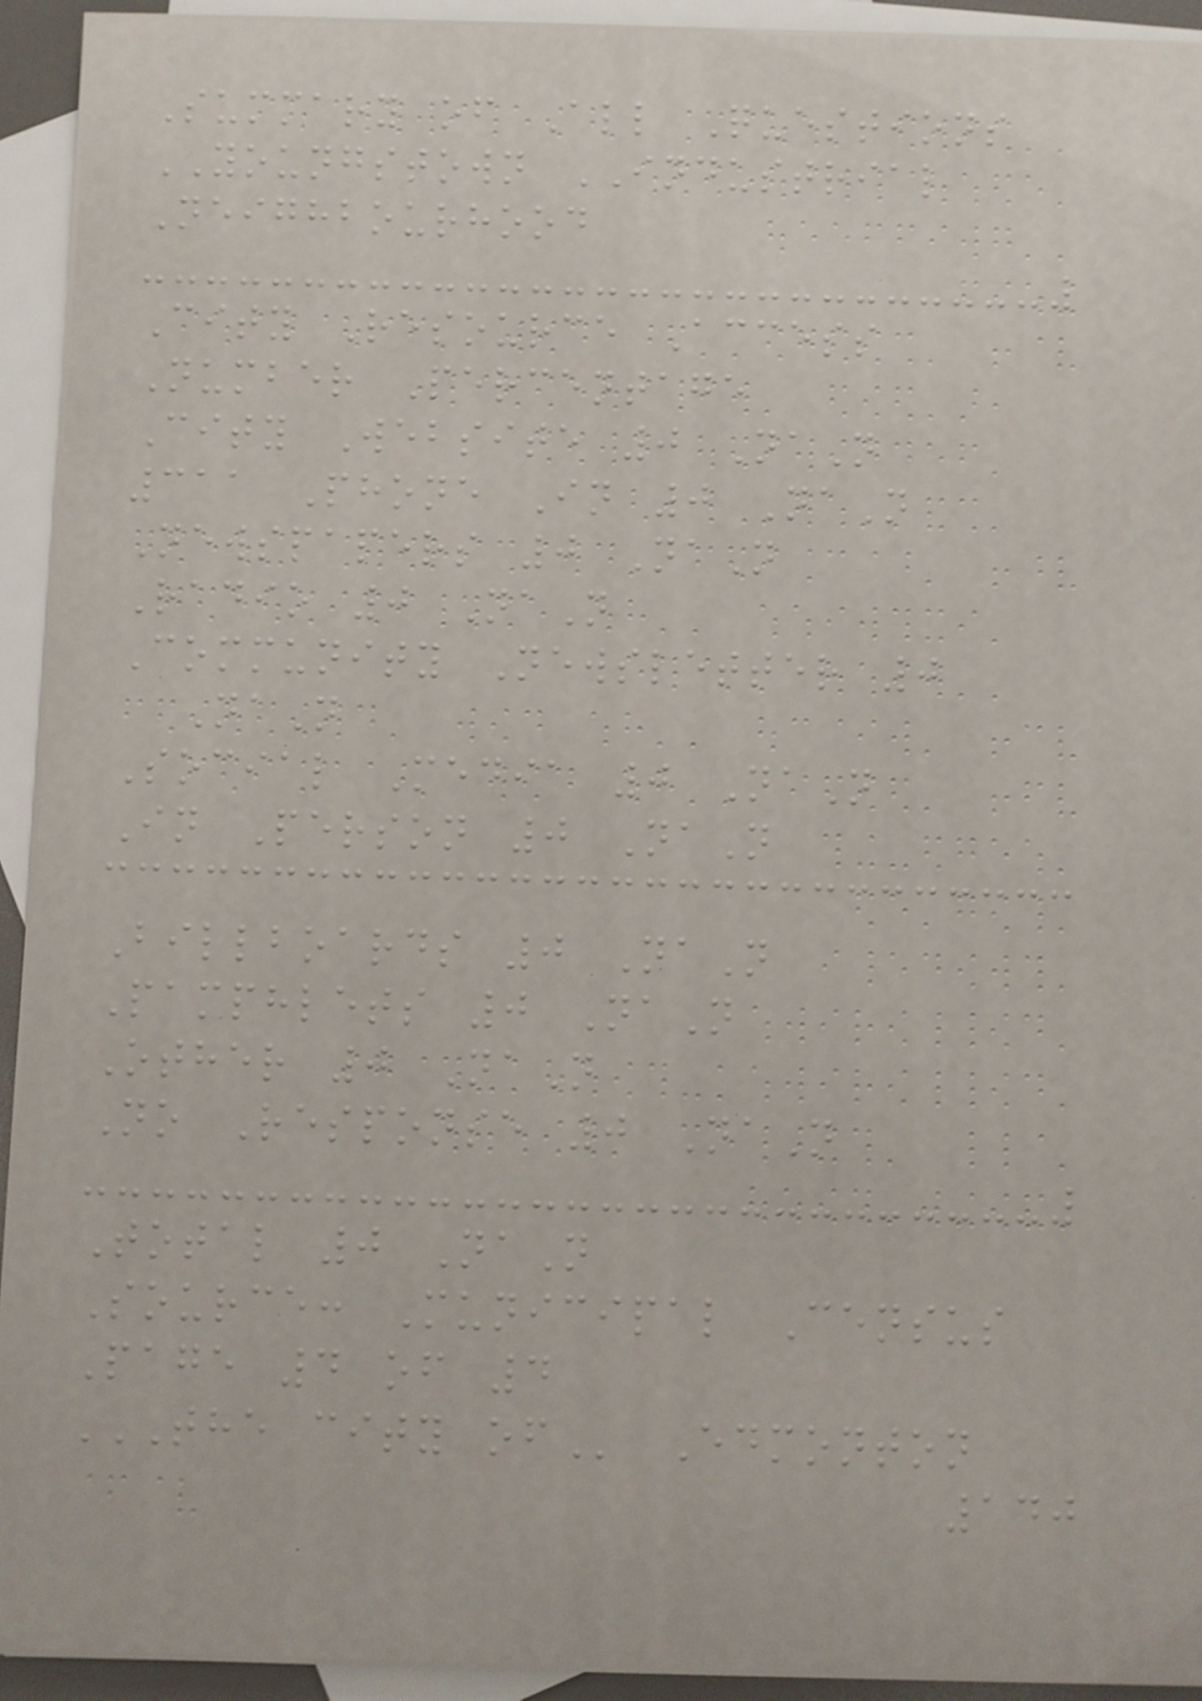Summary of All Questions
YOUNGSTOWN INDUSTRIAL
Neighbourhood
City Resource Access
Number Percentage
City Website 0 NaN
311 Phone In 0 NaN
Newspapers 0 NaN
Radio 0 NaN
Community Newsletter 0
NaN
Social Media 0 NaN
In Person 0 NaN
Billboards 0 NaN
Pamphlets 0 NaN
Other 0 NaN
No Response 0 NaN
Total 0 NaN
Source: Municipal Census
Page 4 of 4
THE CITY OF Edmonton
140
